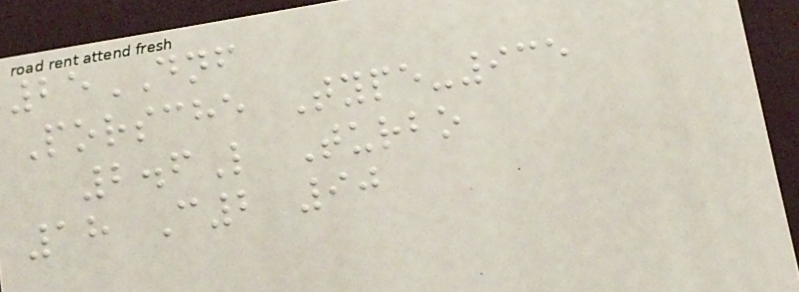25DNF
Porsche Type-935
2.6L Turbo
18 C2 90
